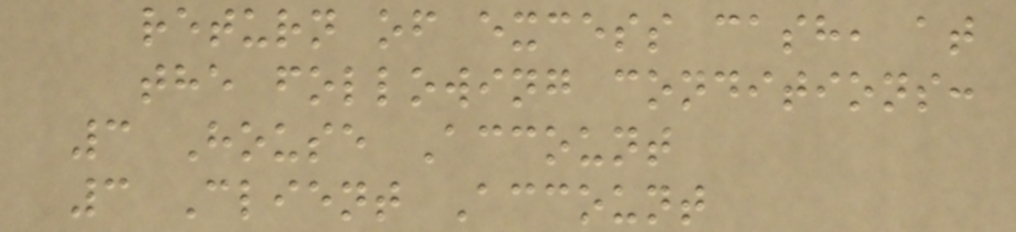return of excess cash, at
the following conditions:
3 House Account
3 Client Account
